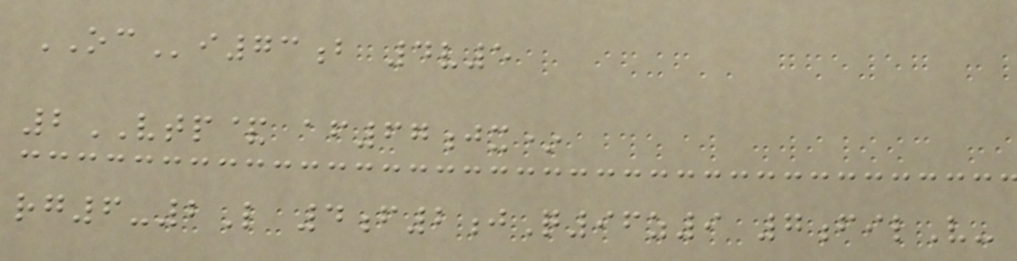OCi73b 4v5
2VTP& af67jx*
rg6-2L 4f2jQ96z9 7filV-
